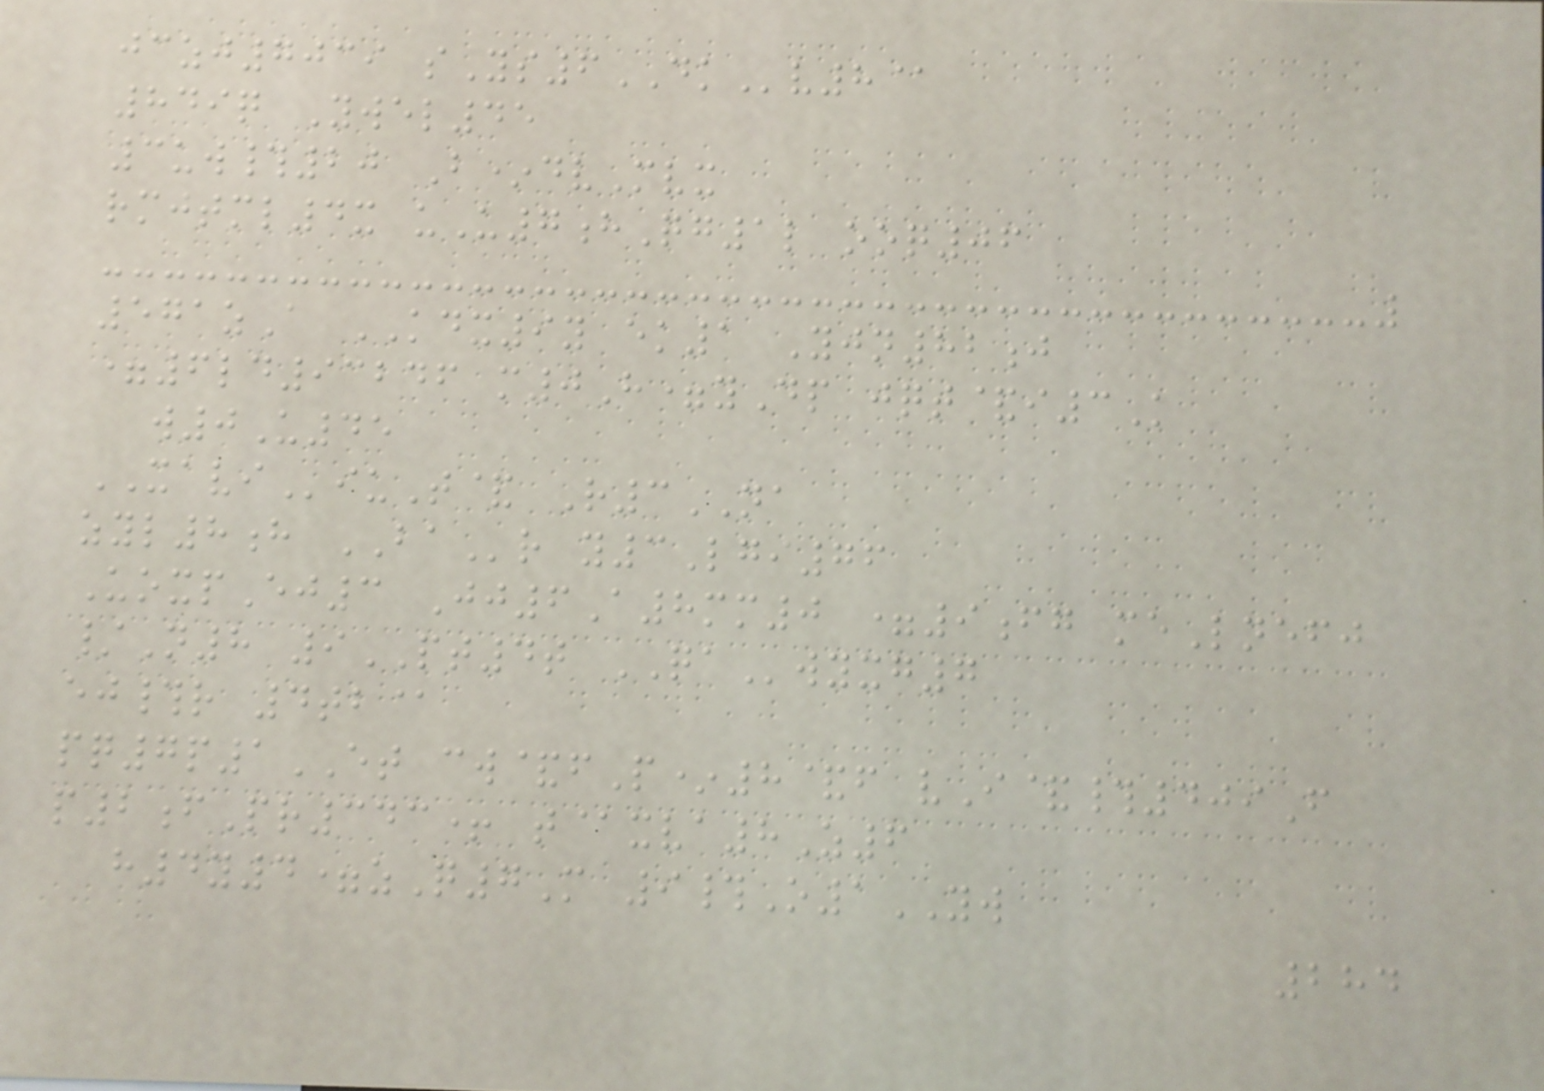jczj7039 sYs6DKv8@
849q Ywel45
3uw#20 B*dvMvx
rmjtml4x uU7hQg1l ooq06
571zA KDX9y ek1 Yjn82j
=6ld93246 m0H=yDp jqt&i3K
w0U45
XAVIiuT& R3NA
zyl8h BAr y3Lgi76
UoxpEj3 Jj6A8mm0 =9fg meLnefj
/N8 9PT4t QAwyxg7
ej#r 4tb@
pq7p1ET cw&fP*8&f vI&#409F
p2fPr343+ t@xva8Z6
h4y4=zQ7M 9#O1YW
284
